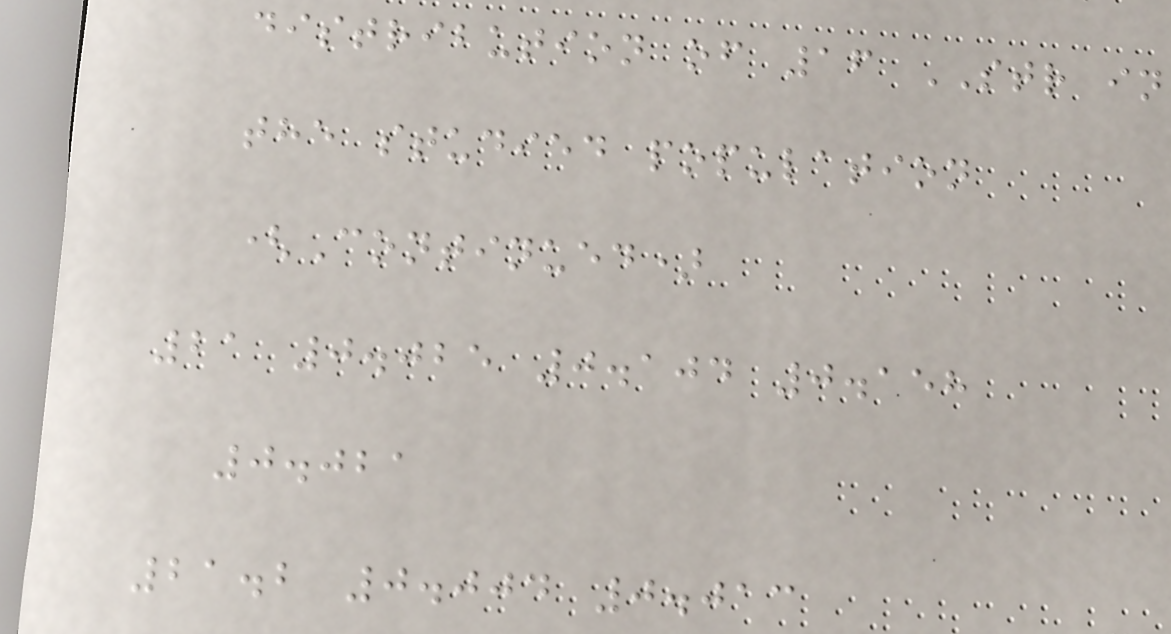distribution of 16 STR in
the studied population
(Continued)
21 0.025 0.104 0.158
0.021
21.2 0.004 0.013
